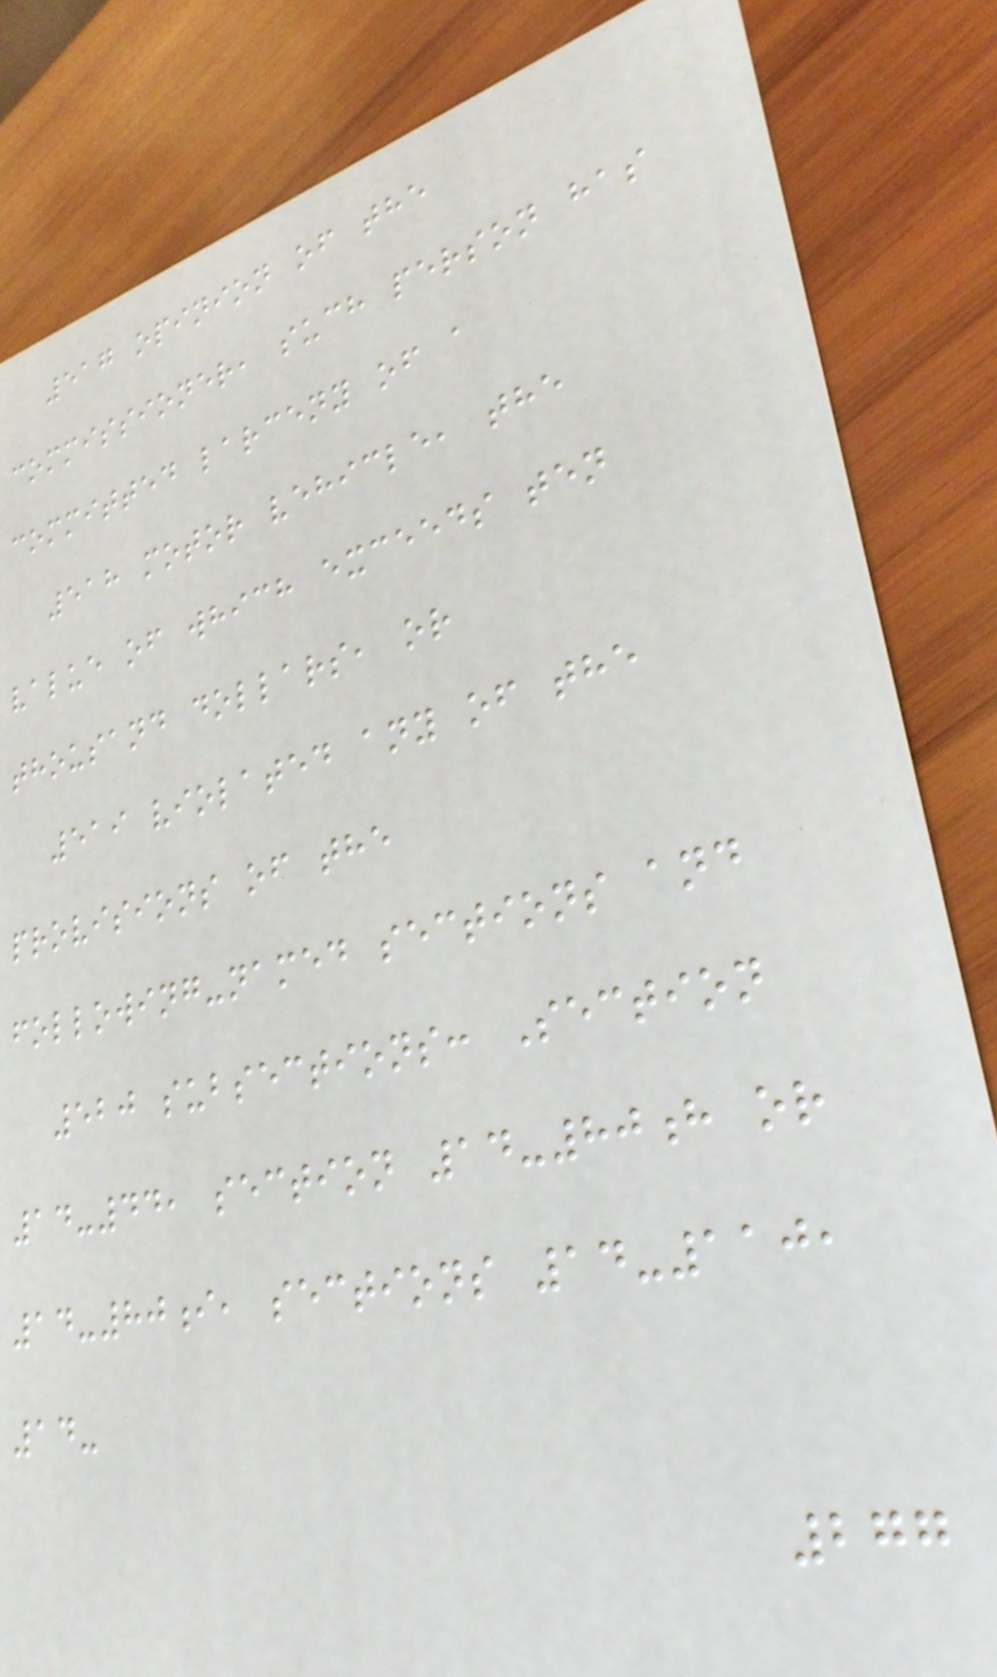517 opinion of the
commissioner, such person has
committed larceny of a
518 motor vehicle, the
value of which exceeds ten
thousand dollars, or
519 violated any of the
provisions of the
following-named sections and
520 subsections: Section
14-44, section 14-80h or
14-80i, sections 14-110,
14-
277
